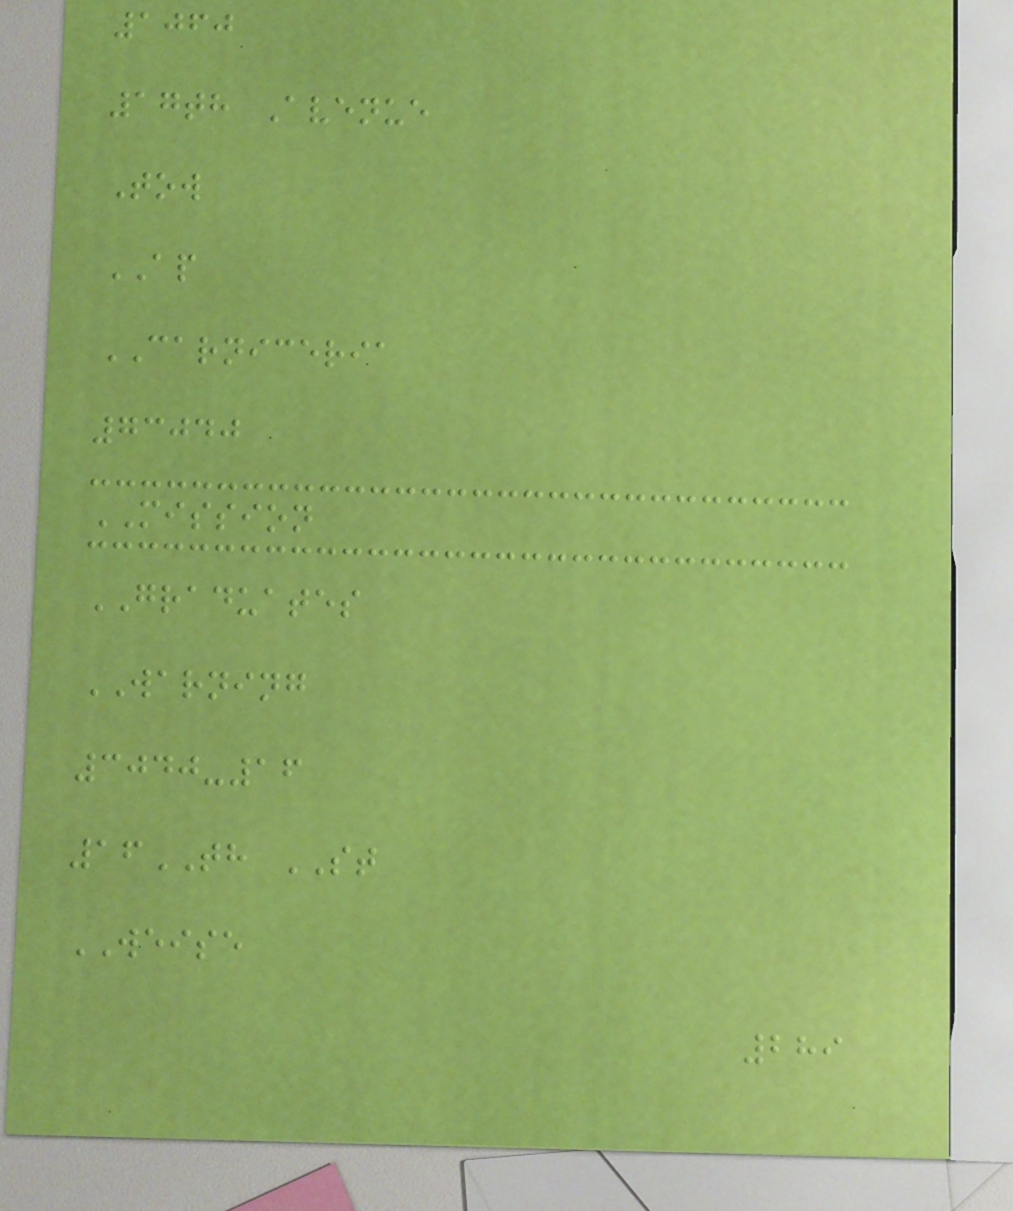1060
17th Avenue
Tow
AP
CARNICERIA
73040
MISSION
GRADUATES
WARNING
3040-16
16TH ST
WEISE
289
